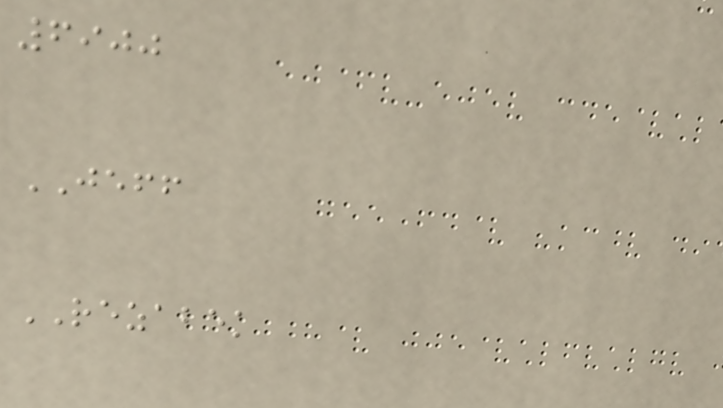6900
JEFF
REZABEK
